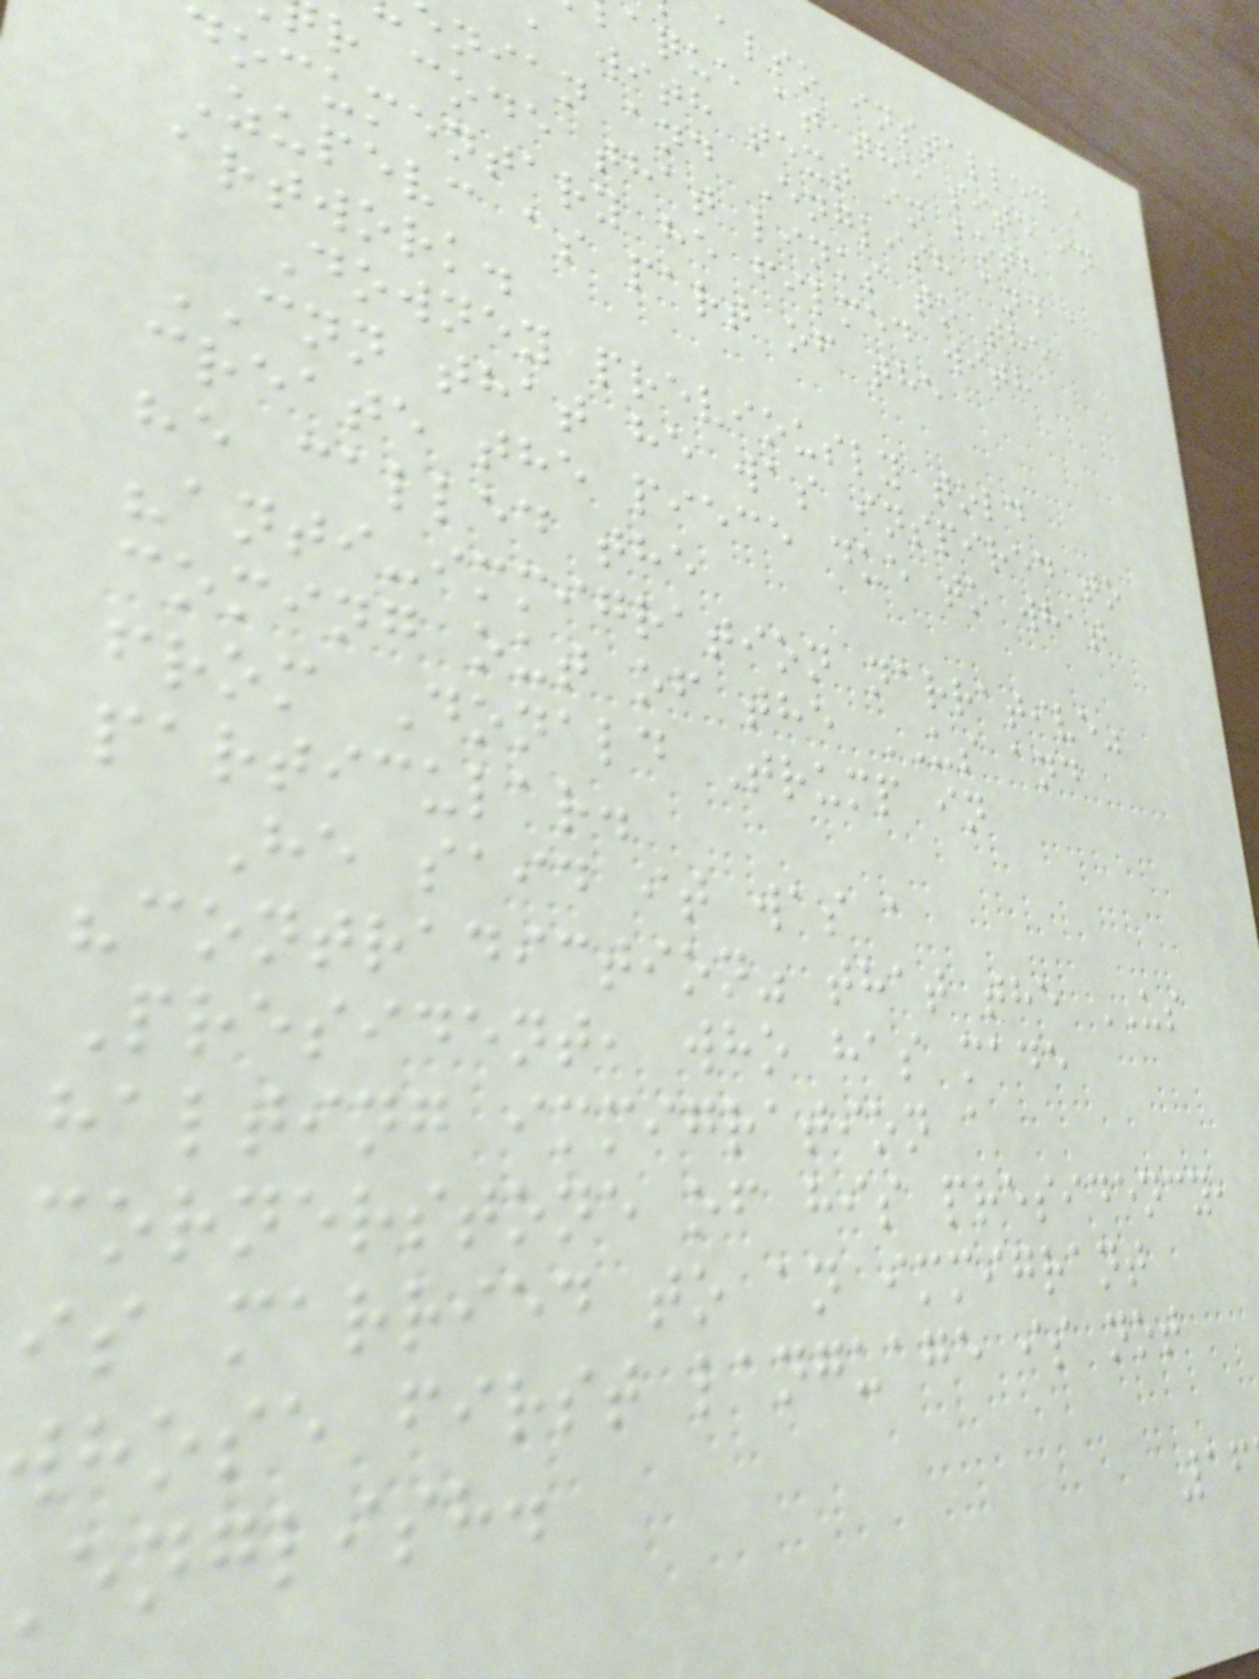also installed a
aque at the site in
, with text in both
nian and English and a
r code that links to the
documentary he filmed with
Zupevc as part of the
artwork.
Downey previously told
CNN that he was inspired to
create the piece due to what
he called the
"anti-immigration narrative"
coming out of the US and
from Donald Trump in
particular.
He said it was a
"contradiction" that the US
President, who has made
halting immigration a
cornerstone of his presidency,
is married to an immigrant
hose first language is not
english.
